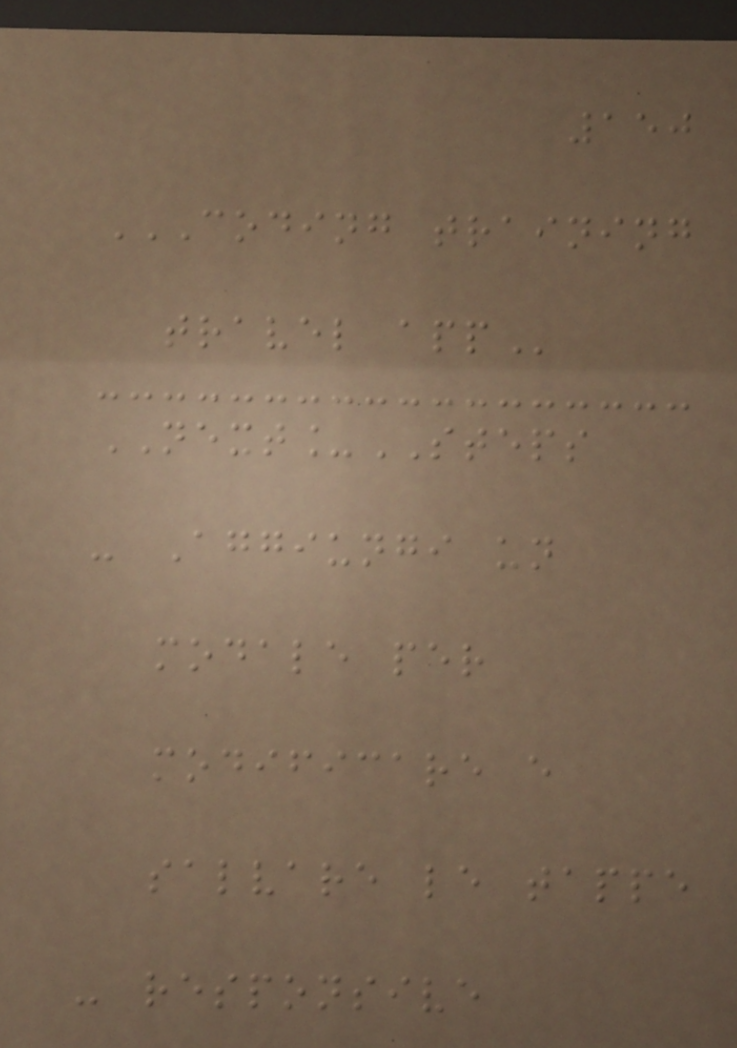150
CODING TRAINING
TRAVEL APP
NEXT_STEPS
- Aggiungi un
modale per
modificare e
salvare le tappe
- responsive
